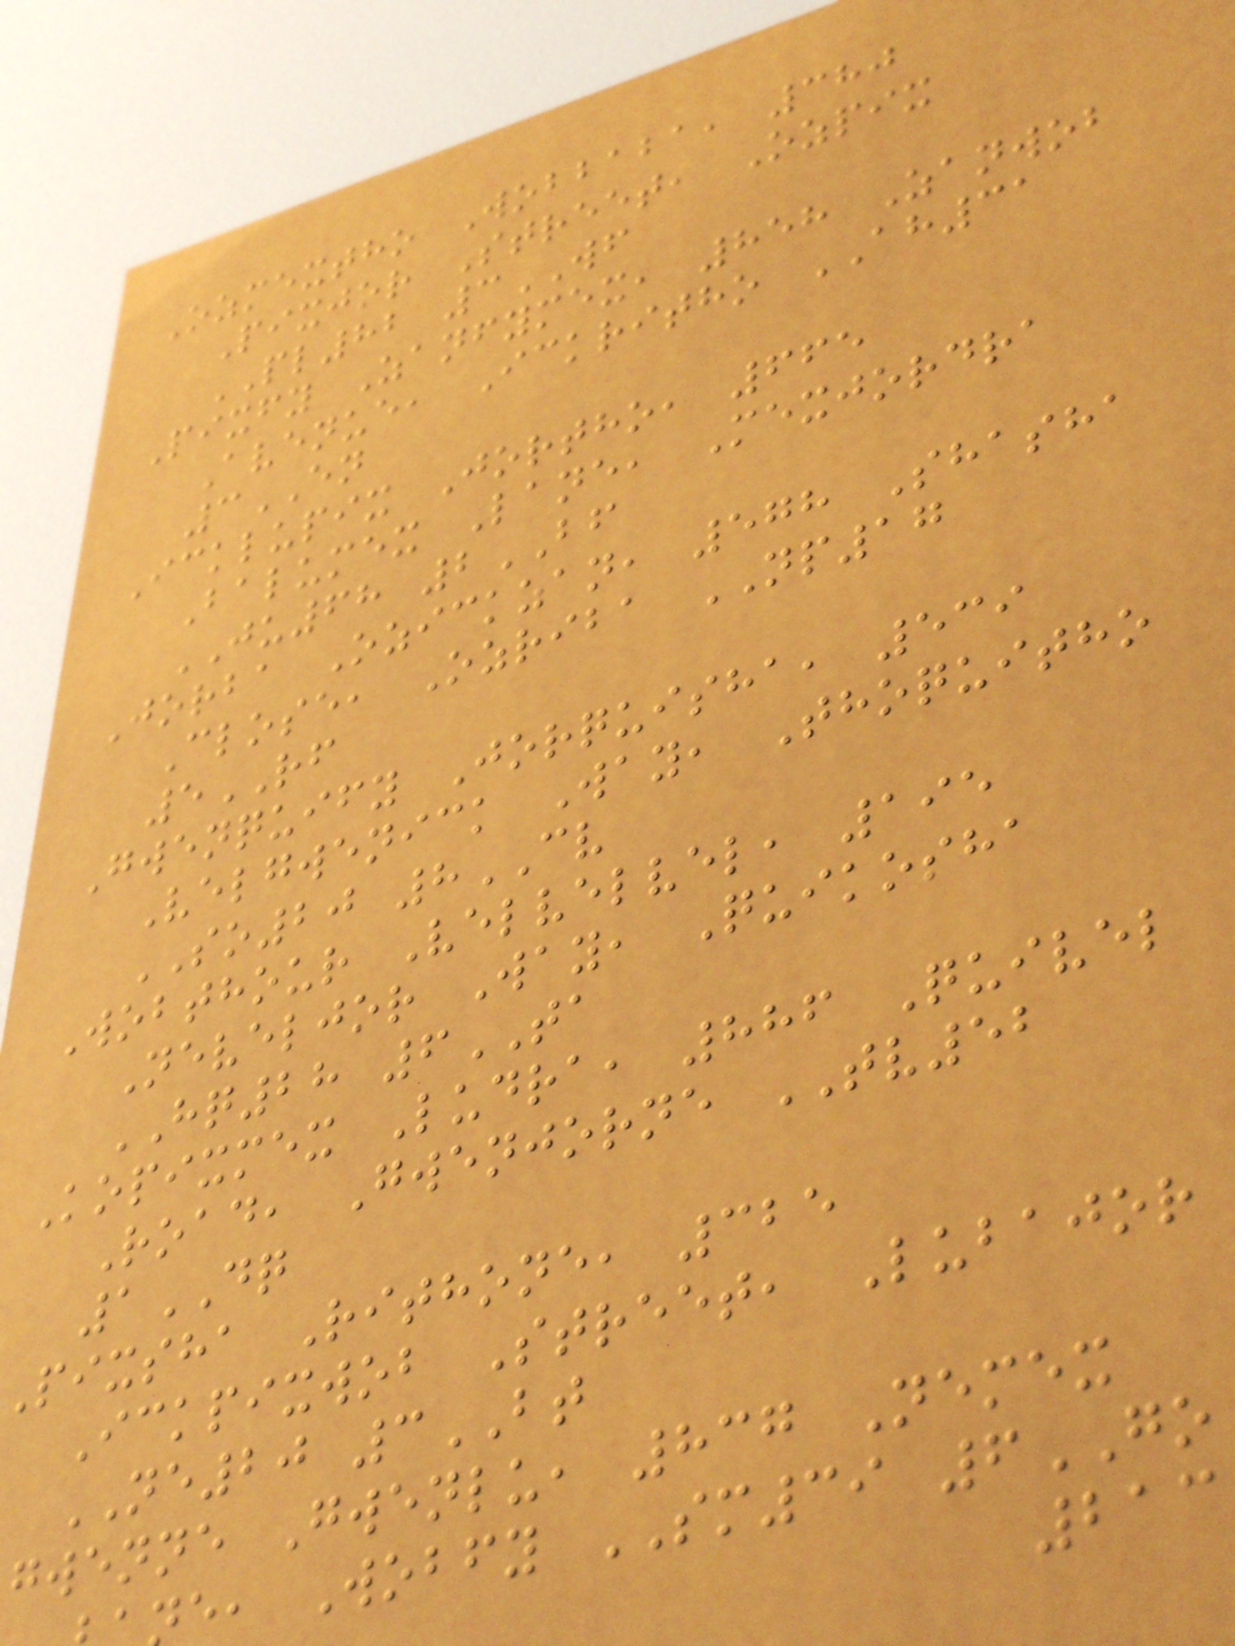Ozmextho Wobbaba, 380
Pixjor Street, Ozpix
PL82 3WF
Pixfy Zanfymex, 858 Zanwob
Avenue, Ickritho AH31
3EN
Icklupix Jortho, 665
Balumex Lane, Mexjordra
JU68 2BF
Jorba Ozickzan, 578 Shasha
Close, Ozriba NP17
5RF
Gwenquify Jorquisha, 539
Velgwenick Way, Thoquitho
SO20 8CV
Wobthour Velvelvel, 195
Neveljor Way, Quikosha
HQ28 6TA
Kopixmex Ludra, 886 Quivel
Road, Gwenjorne TV52
1DQ
pixsha Rithone, 325
Ickpixwob Street, Lubajor
NE20 3BT
gwenne Gwenlu, 837 Nemex
e, Wobfy SM39 6GO
213
